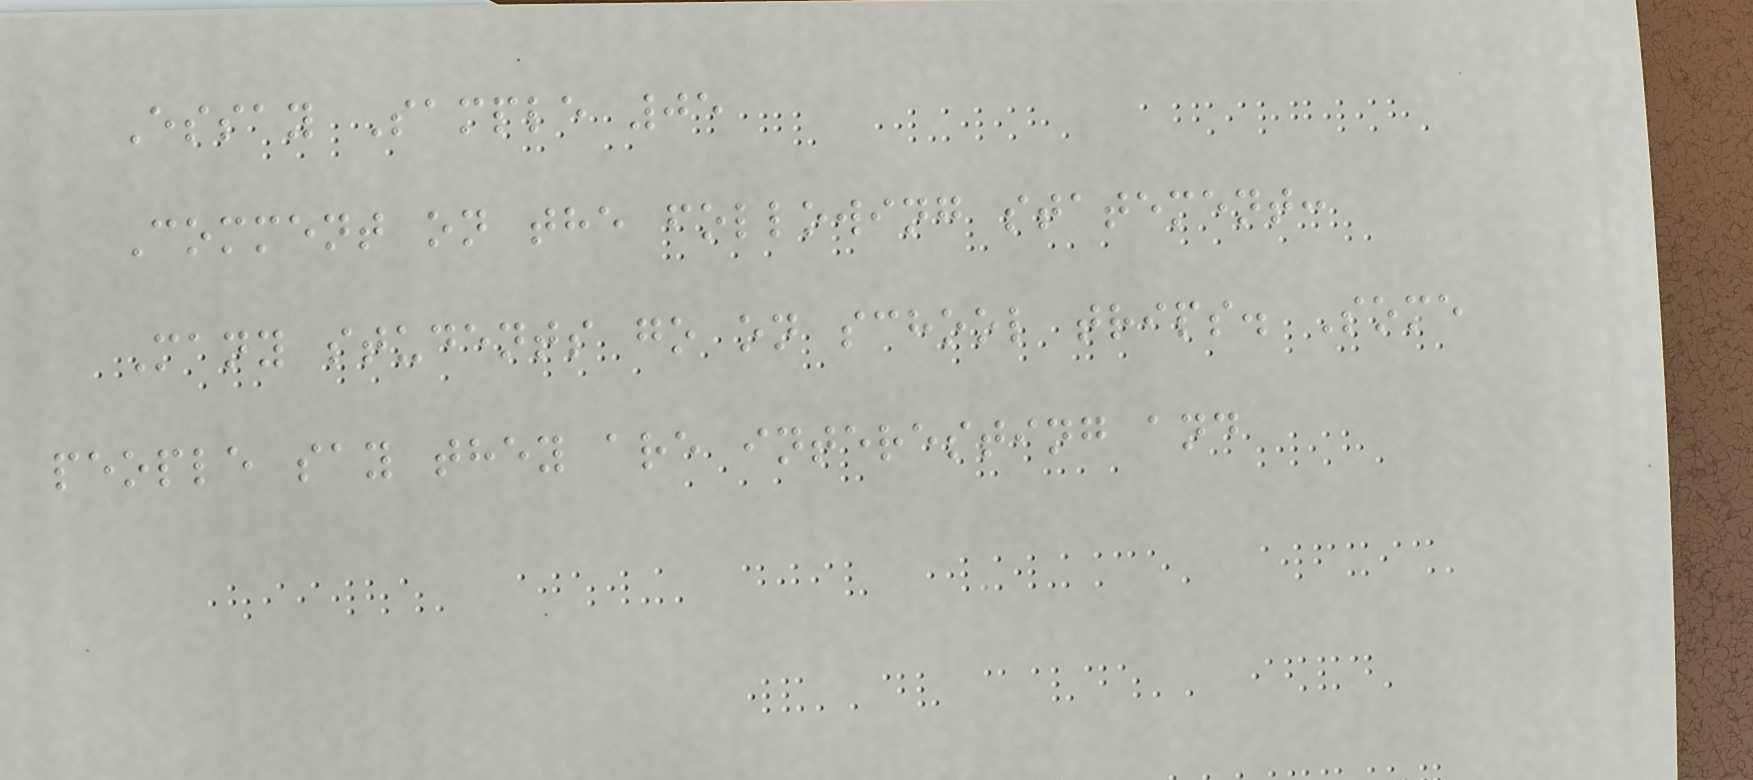Essay Sample 05
Comment on the following statement:
Many students go on school trips. Some
people say they are interesting and
